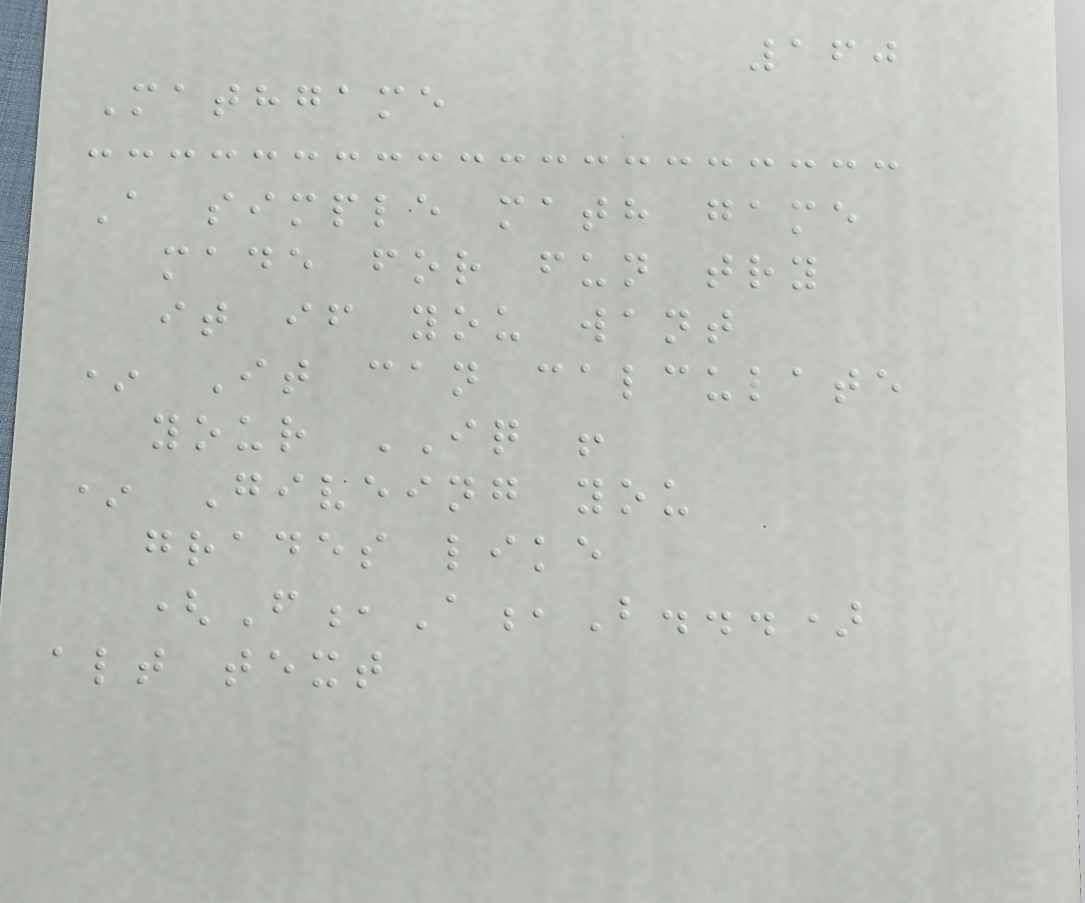160
Mathgame
A simple math game
made for fun try
it if you want
* It can calculate
your IQ !
* Giveing you
grades like
(F,A,B...)
alt text
